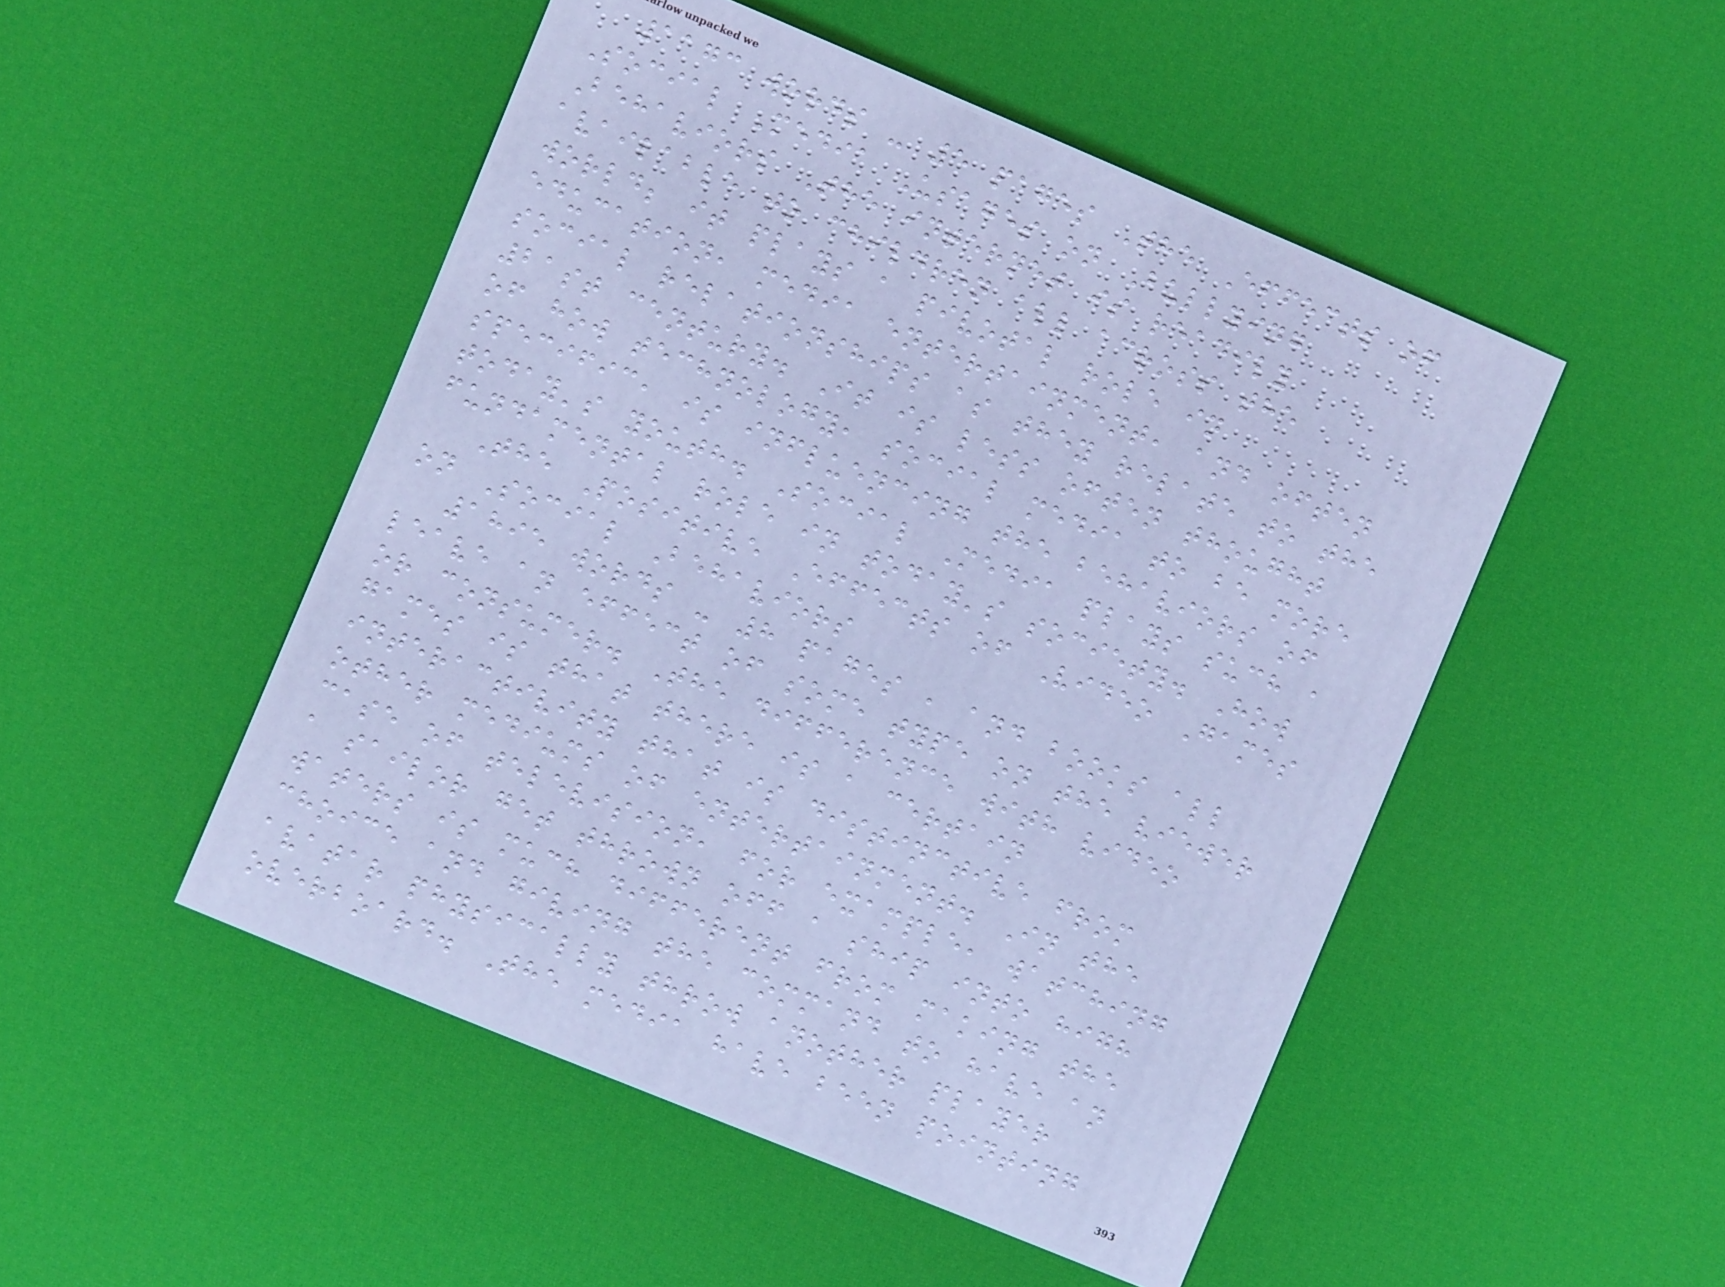1173 words - 5 pages The Effects of
Social Media Usages on Bullying
Behaviors The internet is readily
available to children all across the
world; it plays a pivotal role in
education, media entertainment, and often
social relationships as they relate to the
21st century. It is less often thought
of how technology, social media to be more
specific, is influencing the behaviors of
today's youth. Social Media plays such a
fundamental role in today's society. How
The Positive Effects of Video Games
on Social Behaviors
1895 words - 8 pages , and books all
leave an effect of some type on the viewer
or consumer. The difference with video
games is that there is a certain
interactivity that is distinctive from
other mediums of entertainment. In the
case of television, for example, watching
a sailor get thrown off a ship into high
waters is much different from making the
choice and giving the command to have an
avatar physically throw another player
overboard. The media have been pointing
